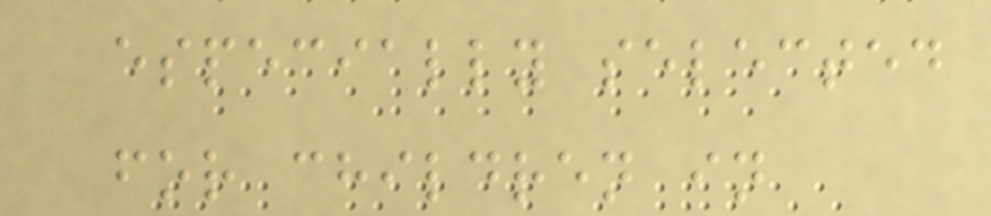especially selected
for children in
